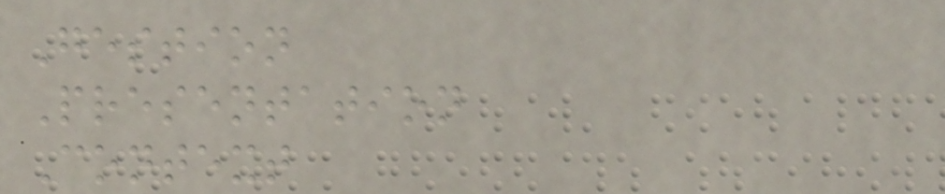Gestion
Presentation
Context
